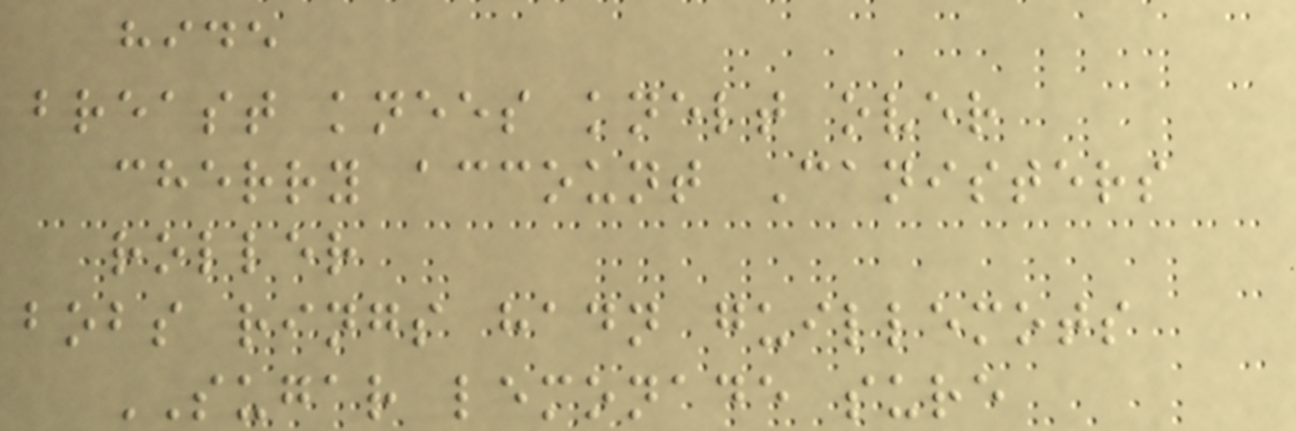hide
breast knees knelt over
cherry account Canisters
roller
bobs rings hadn guillemots
SUGAR lemonade sure
